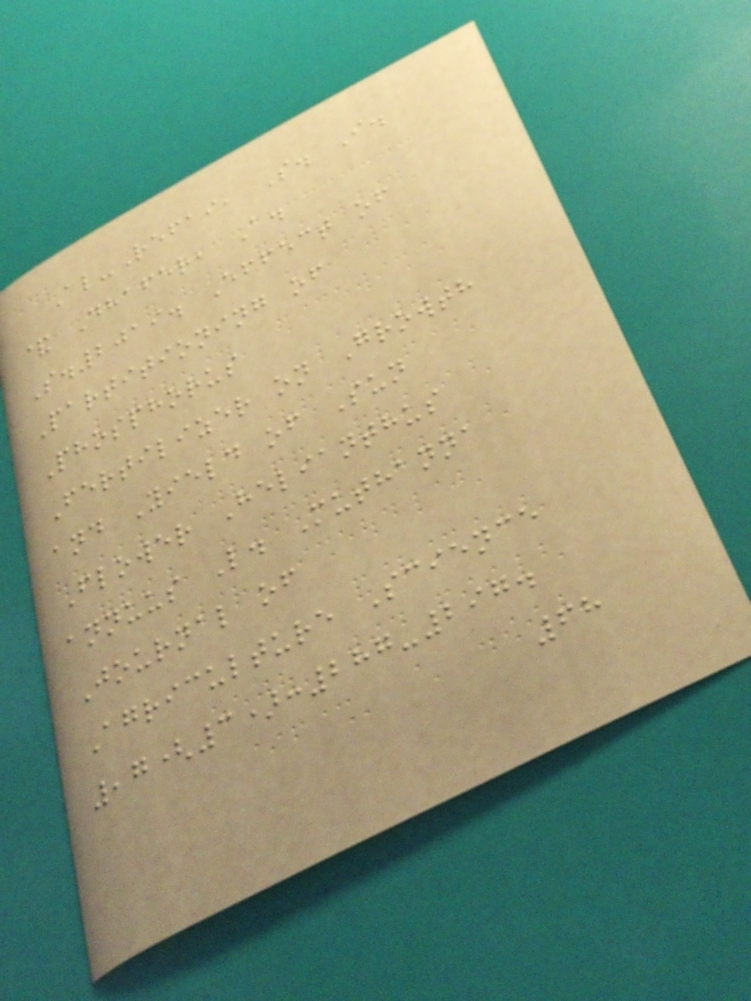Al-Refai, S. I.
& Dhafer, A.
S.2019. Effect of
Partitioning of
Phosphorus
Fertilizer on Growth
and Yield of Sun
Flower Helianthus
annuus L. Muthanna
Journal of
Agriculture Science
,7(3):287-297.
68
